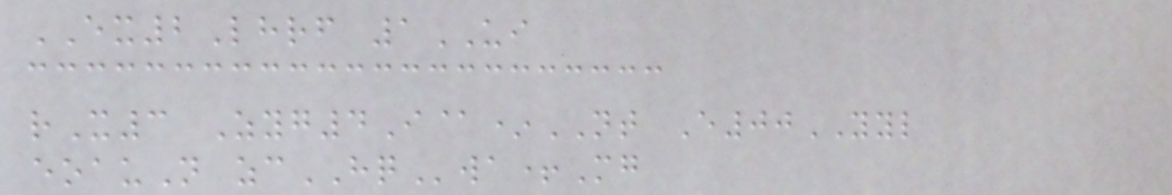EX2Lhrf 1UI
rX3 Zyg4I@*NT E00YYL
eoauN zcHQwa+Mg
